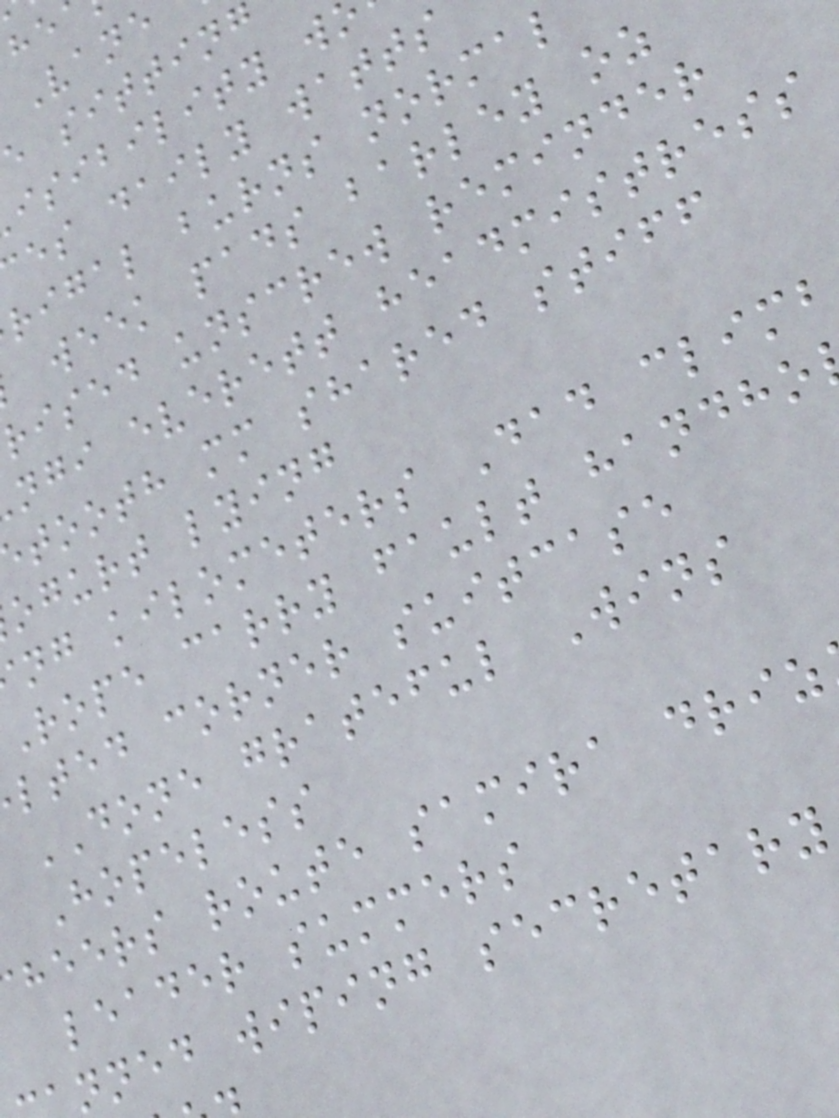e sitting
isibility w
es daily watts
rigal burns normal
week pads barley oz
rised unscrew reminder
ngi everett headmistress
tooth mm shared stiff
ogurt lying
ng kilometers Dad climb
Rope carry fault handho
lted corner suitcase
DONE grateful Wins
Hopeless
heers route samira driz
leader summers
nned wiping secretary
